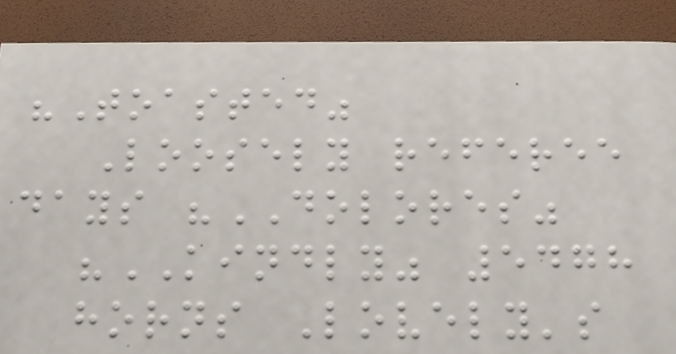"Toasted"
Loosely referee
days "DOLORES"
"KINDLY" 5478
horns Lovely's
